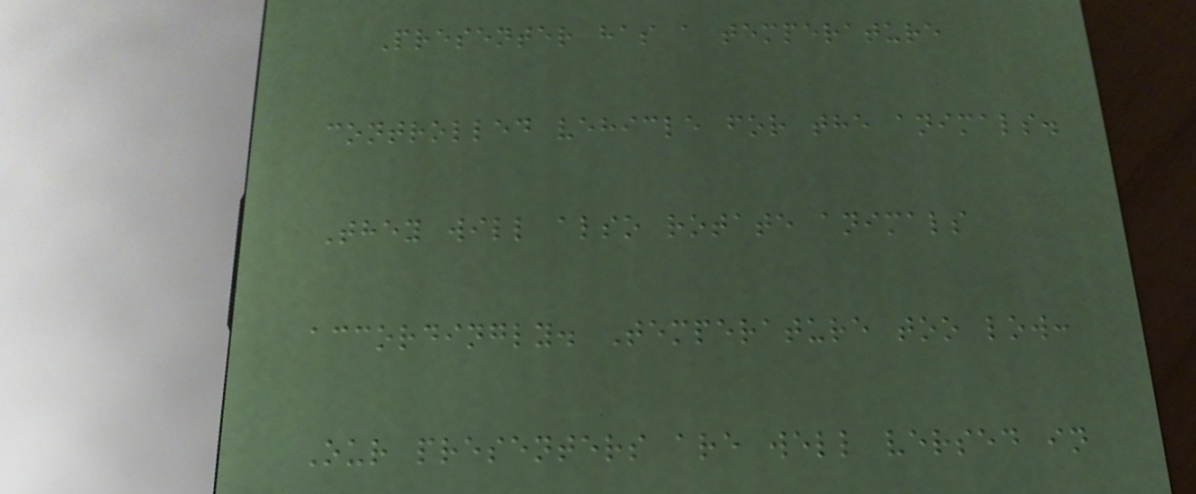Presenter has a temperature
controlled vehicle for the animals.
They will also rotate animals
accordingly. Temperature too low:
Our presenters are well versed in
